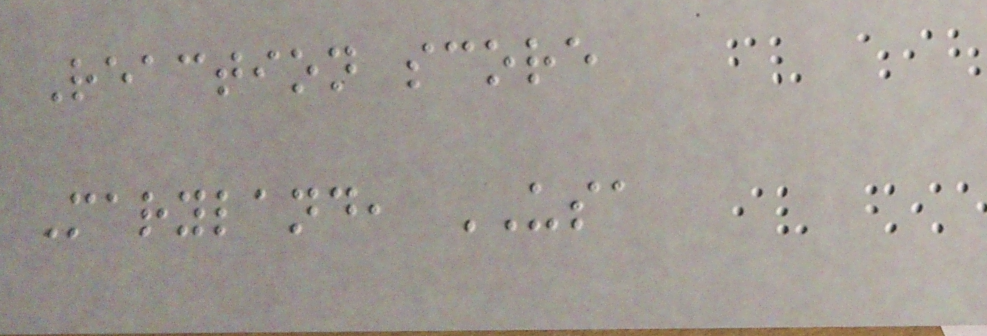Reaction score
Maryland, USA
